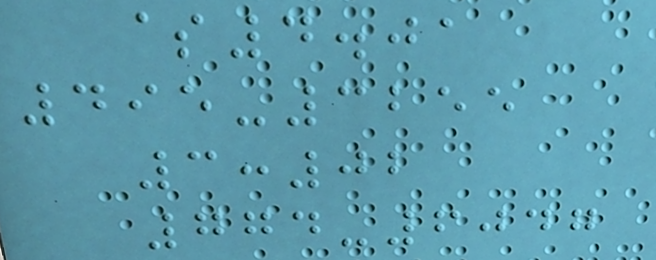$4.01
495-3255
3:02
774-6047
